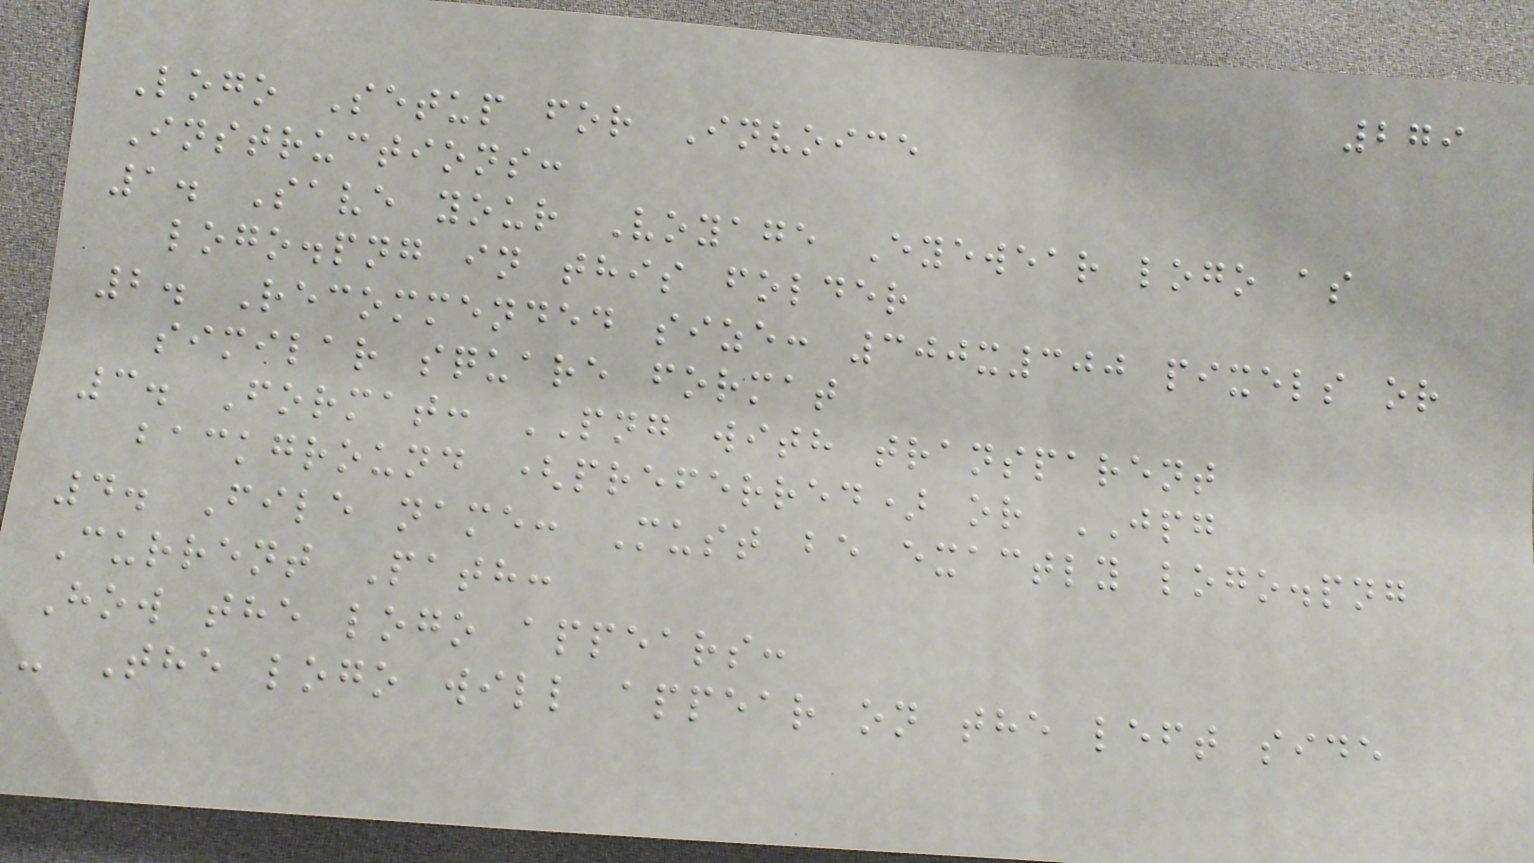279
Logo Setup for Invoice
Instructions:
1. Save your Voyage Eyewear logo as
logo.png in this folder
2. Recommended size: 300x300 pixels or
similar square format
3. Format: PNG with transparent
background (preferred) or JPG
4. File name: Must be exactly logo.png
Current Path:
How the logo appears:
- The logo will appear on the left side
